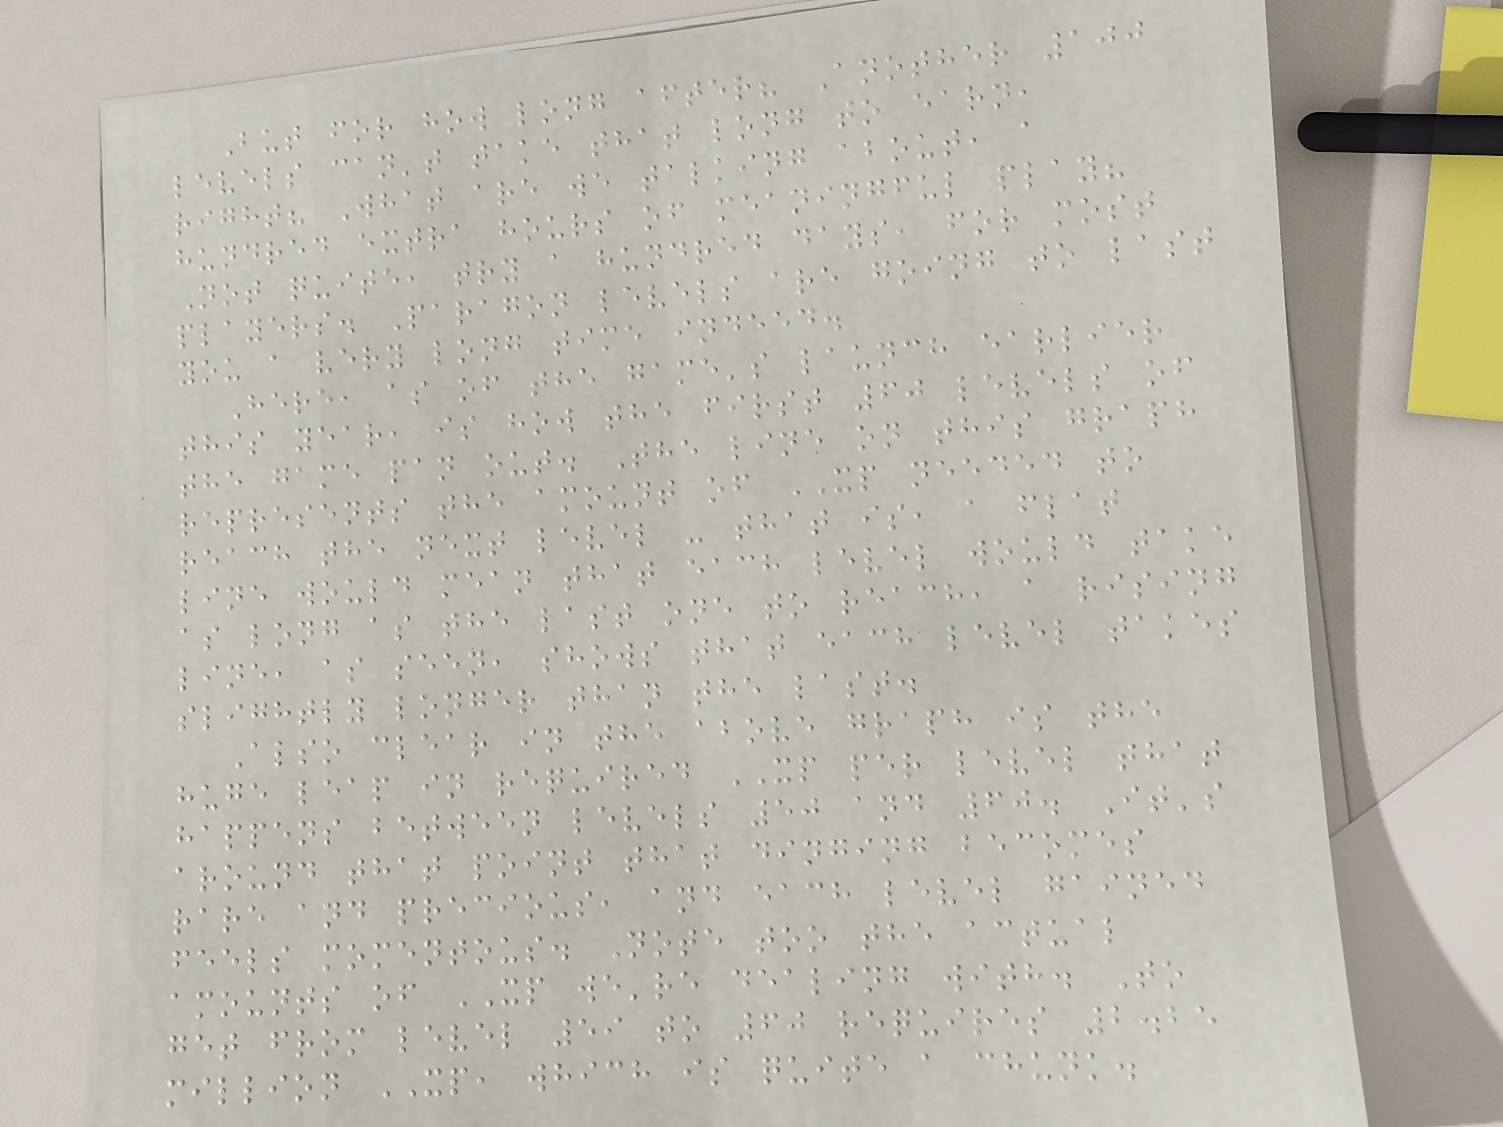But for how long after? Another 100
levels can't take that long to earn,
right? What are we talking about, a
hundred extra hours of meaningful play?
Not quite, try a hundred days, for most
players. Paragon levels are going to last
you a very long time indeed.
Here, as of the game's launch earlier
this year, is how the first 60 levels of
the game pan out. The line on this graph
represents the amount of XP needed to
reach the next level - that is, a flat
line would mean that each level would take
as long as the last one to reach, a rising
line, as seen, shows that each level takes
slightly longer than the last.
Also clear in the above graph is the
huge leap in required XP per level that
happens between levels 50 and 60. It's
around that point that dinging becomes
rare and precious, and each level gained
feels momentous. Note too the actual
amounts of XP we're dealing with. To
get from level 59 to 60 requires 2.25
million XP, which is quite a chunk.
